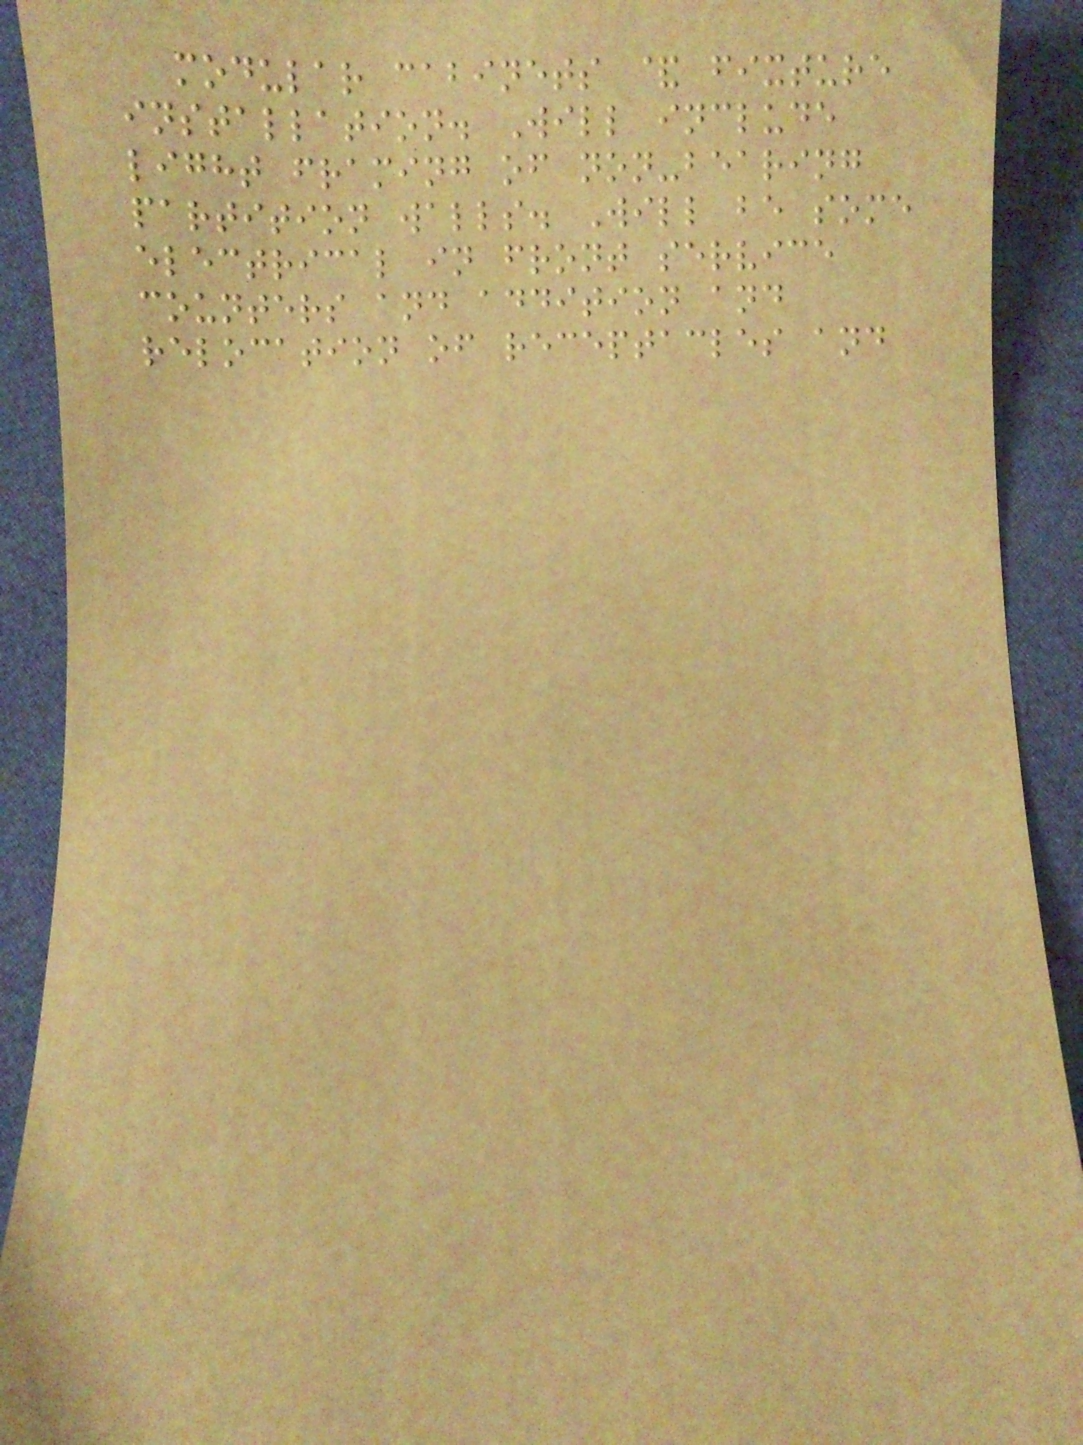modular cabinets & fixture
installation. Will include
light framing of non-bearing
partition walls. Will be some
electrical in front service
counters and addition and
relocation of receptacles and
